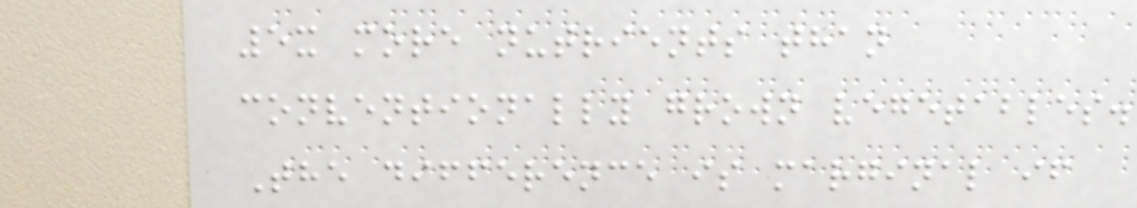5x more nutrients than
conventionally grown vegetables.
The difference is marginal if
